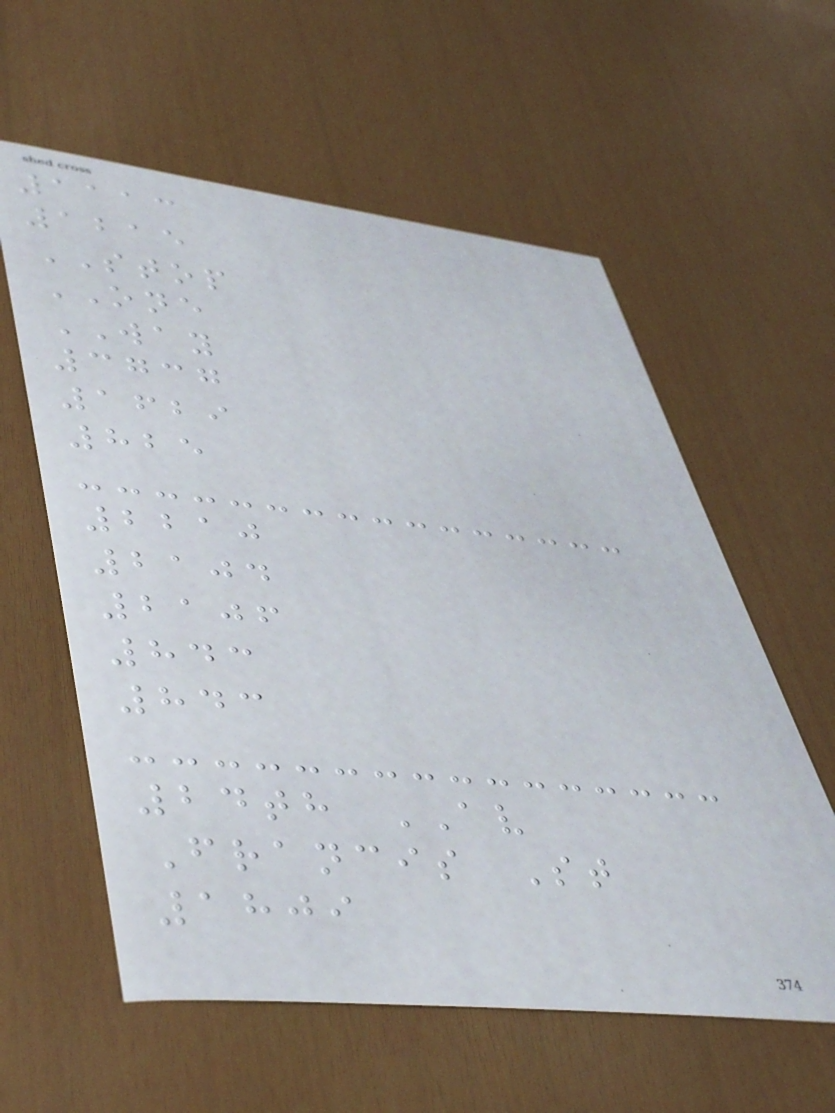1113
1215
STOP
ONE
WAY
3737
1629
825
2210
2104
2106
843
843
24th AV
Francis St
1809
